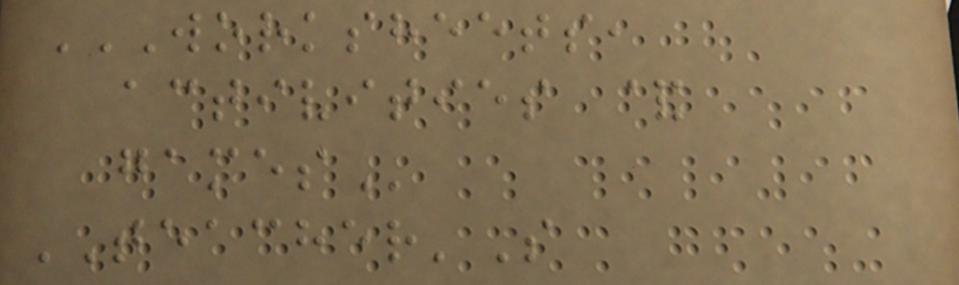WORKSHEETS,
ACTIVITIES &
GAMES
TEACHER'S
